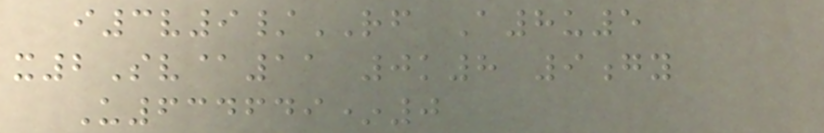i3v9/RF A8u5
x2Sv@11 0k8 9gy
U634649*0
